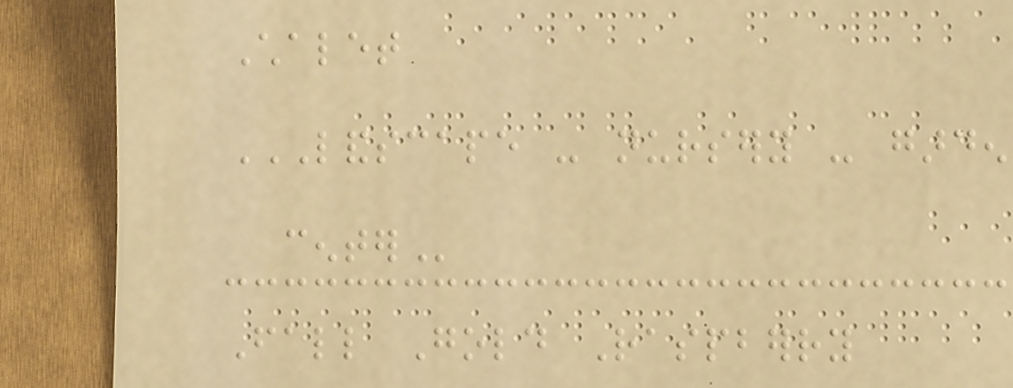Chalet
LANDSCAPE - NURSERY - GARDEN
CENTER
Fall Gold Raspberry
